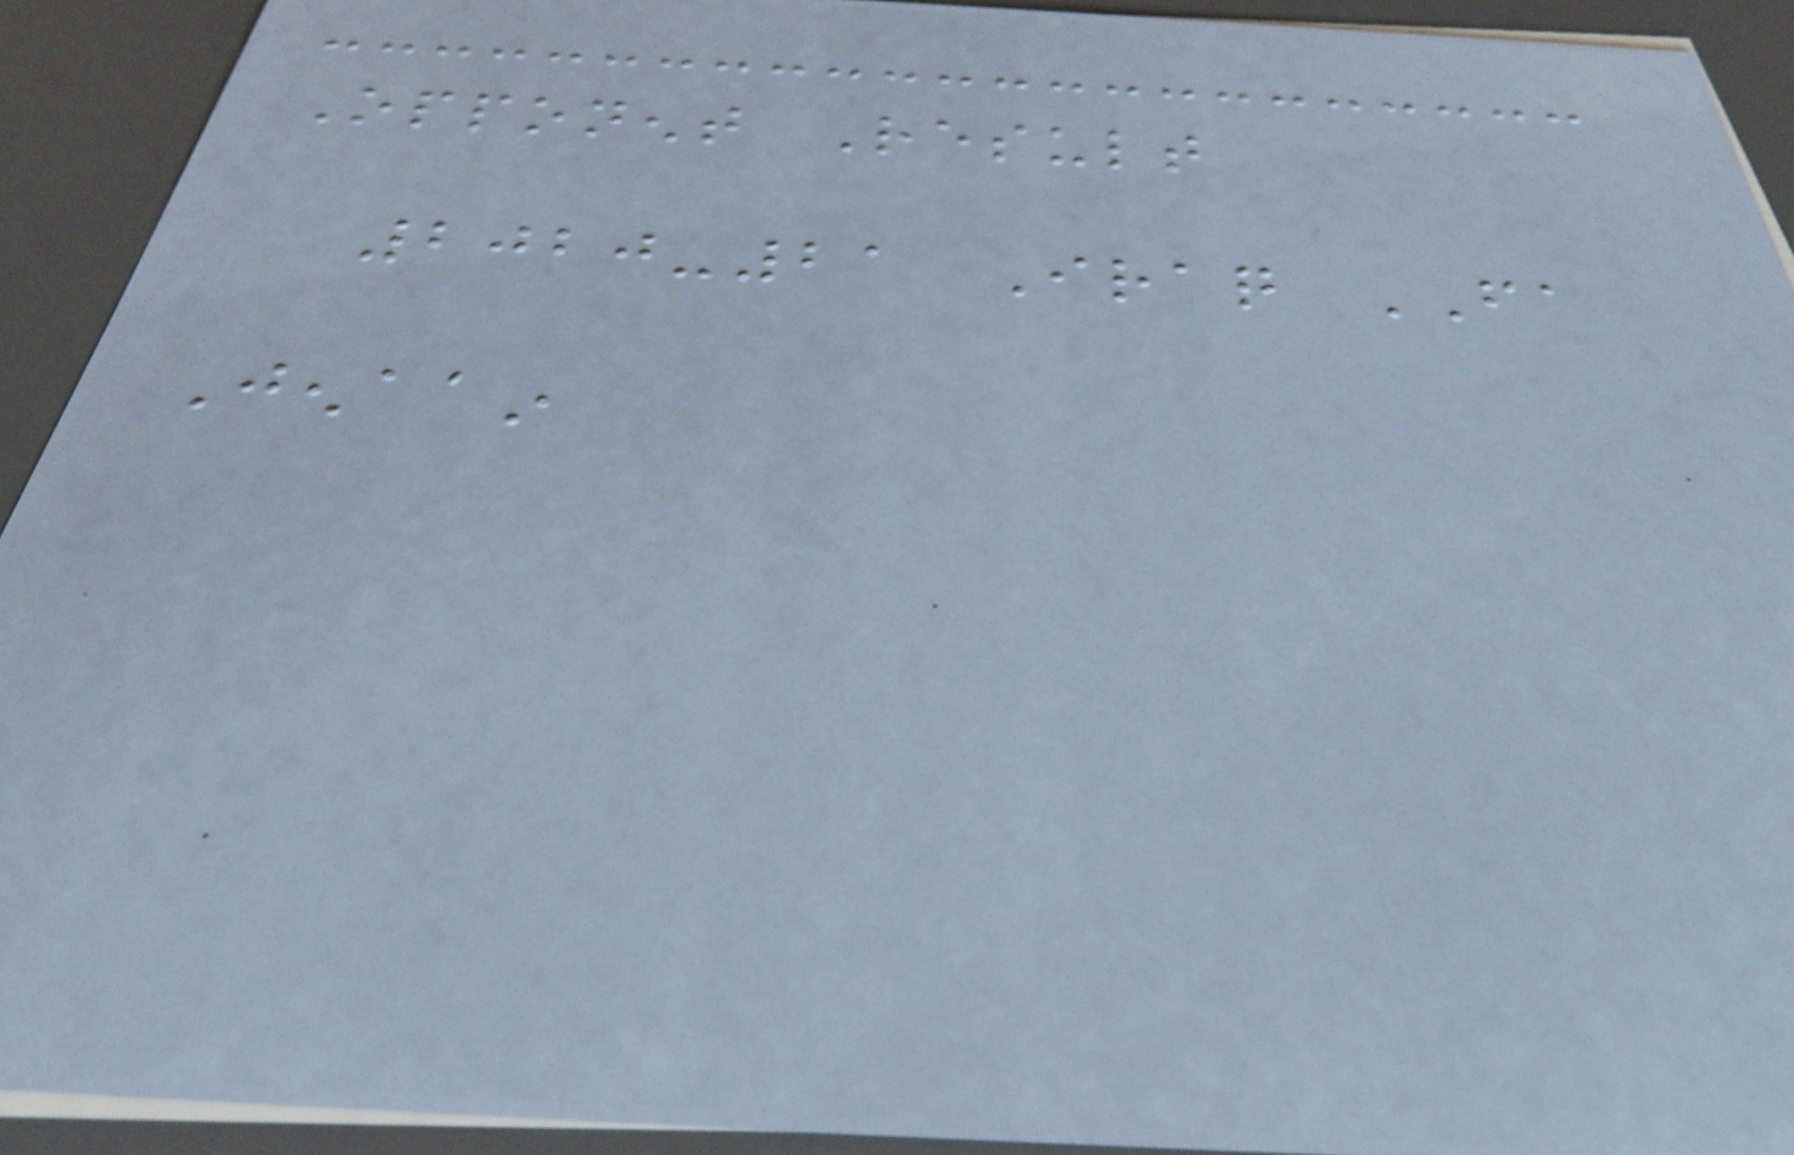Opponent Result
2020-21 Iraq FA
Jenaain
